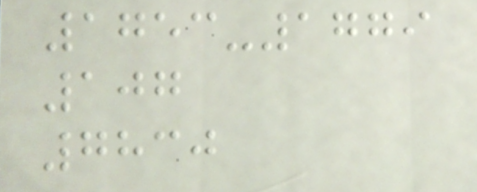1753-1779
107
7830
